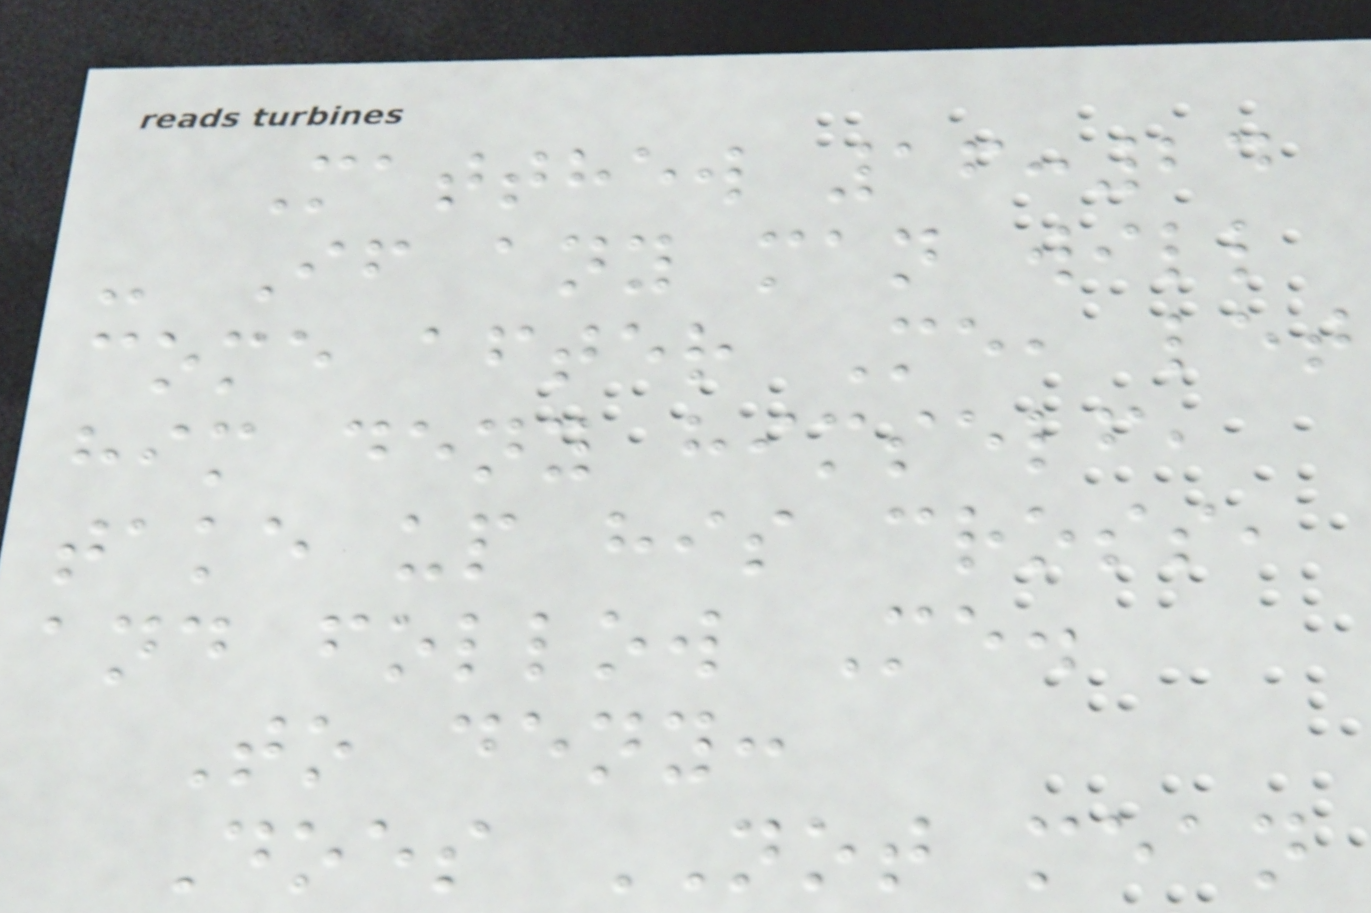Matthew 16:24
- If any man will
come after Me, let
him deny himself,
take up his cross,
and follow Me.
To deny:
Does NOT mean
